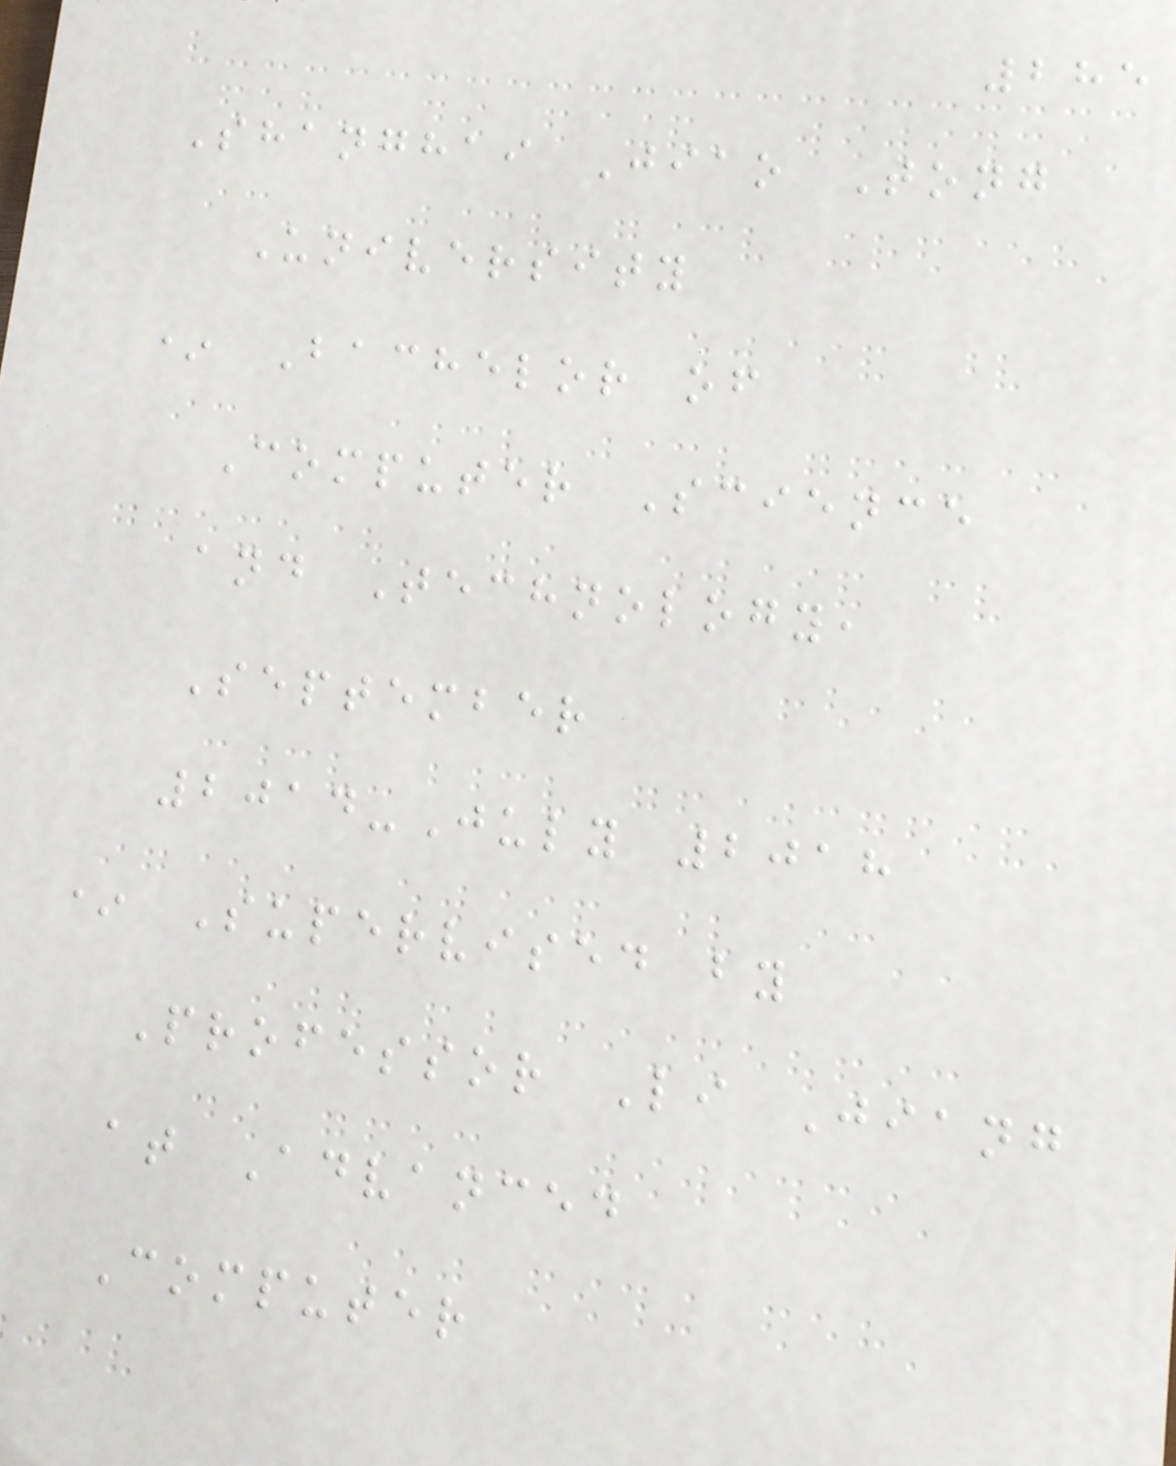285
Shanghai Jiao Tong
University
* Bachelor of
Computer Science
and Technology,
September
2014-July 2018
* Supervised by
Professor Li Jiang
at Advanced
Computer
